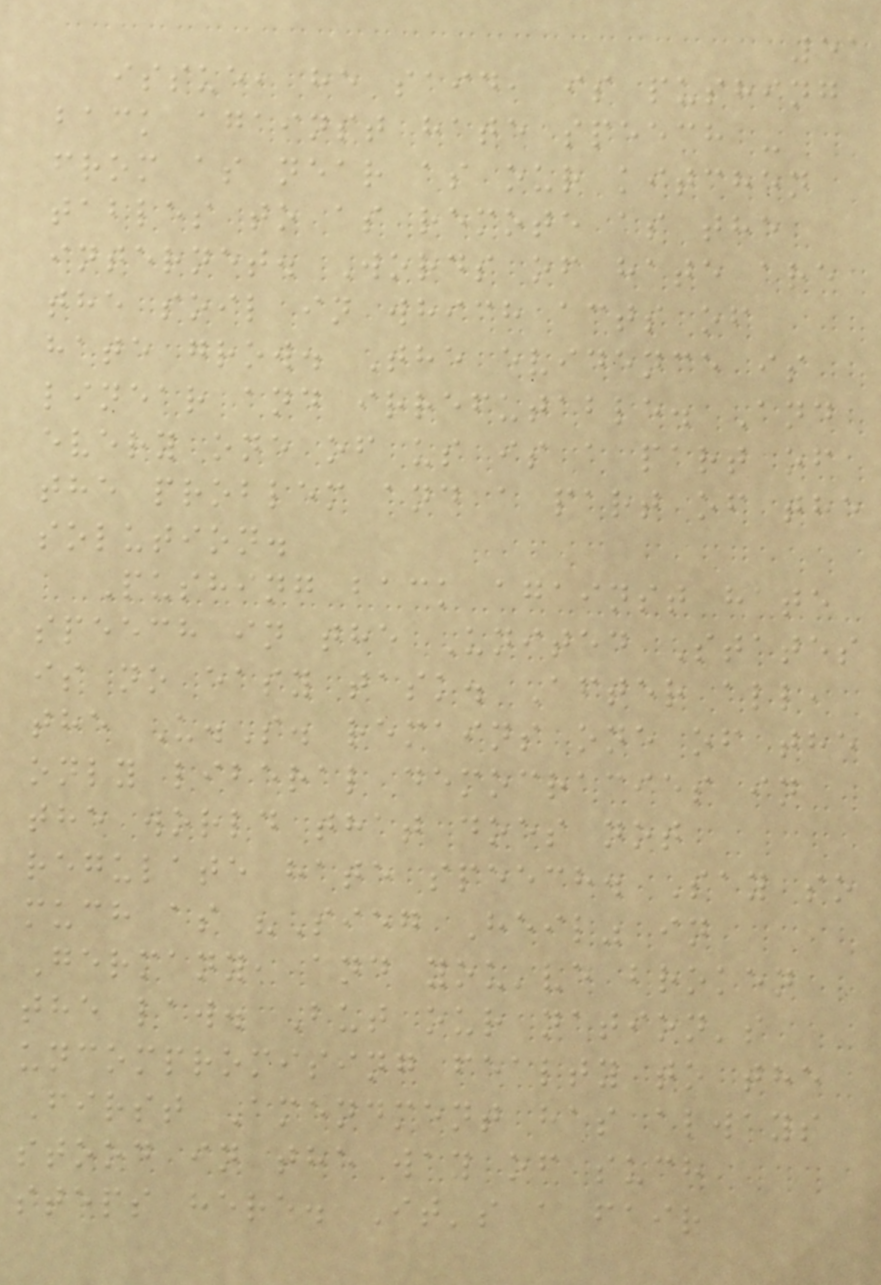51
issue, he said, is pushing
back against hate speech -
from as near as our kitchen
tables to as remote as the
internet. Words of hate are
the soil in which acts of
hate grow. The evidence is
linear and irrefutable. And
every one of us is a part of
the problem and a part of the
solution.
Pushing back against hate
speech in the United States
is no easy task. After all,
the U.S. remains one of the
only liberal democracies in
the world that does not
regulate hate speech. Say so
much as "Sieg Heil" in
Germany, and you've broken
the law. But our nation's
uncompromising fealty to the
First Amendment has always
stood in the way of such
steps here. It's a fair
